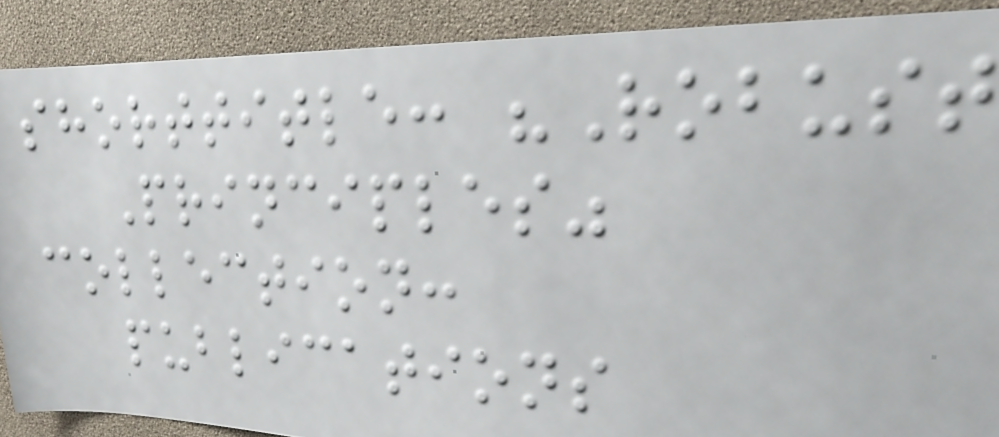shorttitle: "Robust
Principles"
collection:
publications
